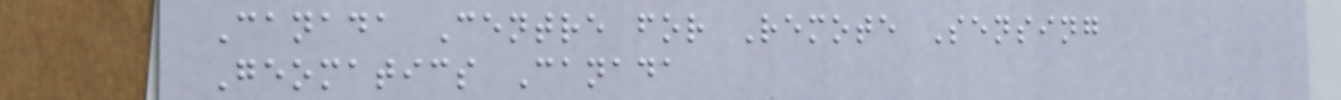Canada Centre for Remote Sensing
Geomatics Canada
